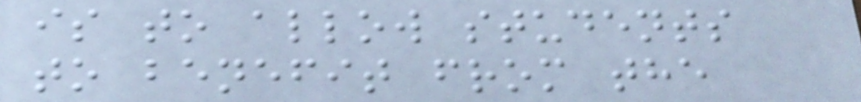is to allow students
to benefit from the
